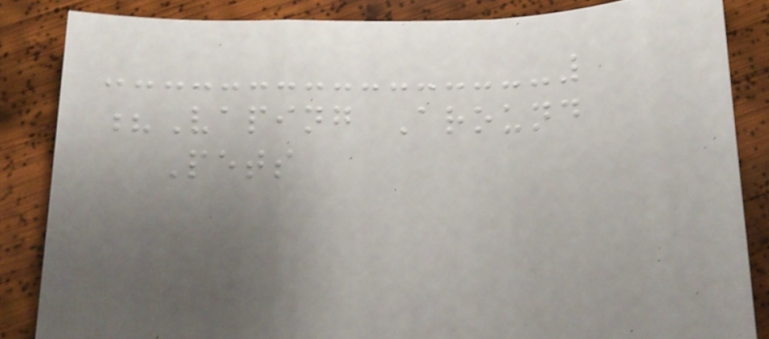?Vaping Around
Pets
